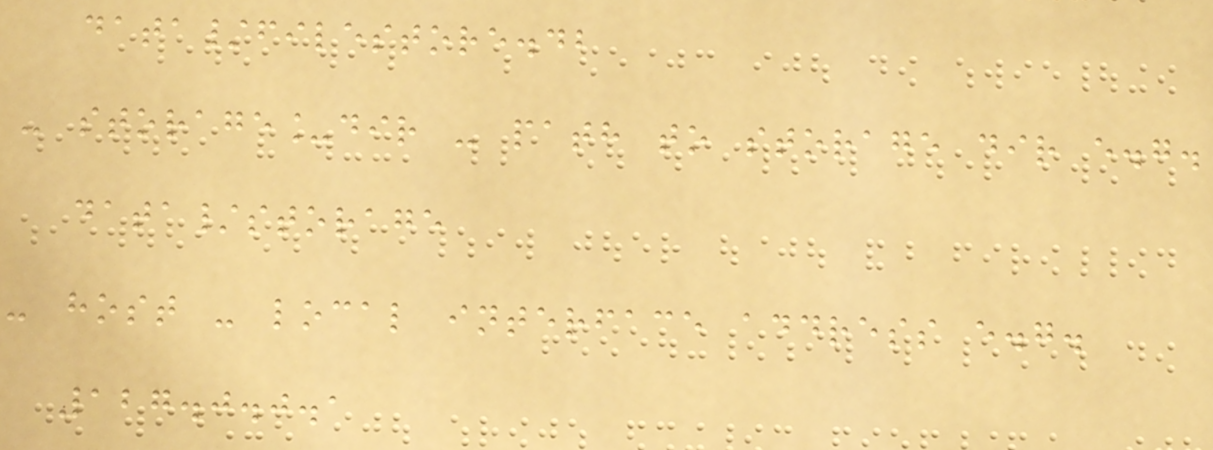data/filestore.db
- storage_dir - path to storage dir e.g.
data/storage
- host - local interface address e.g.
127.0.0.1
